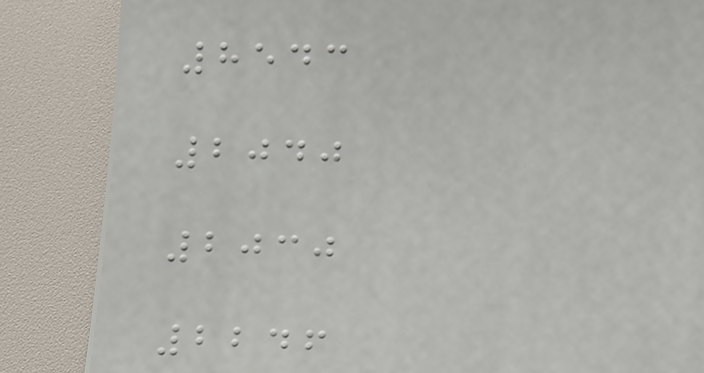8543
2040
2030
2246
